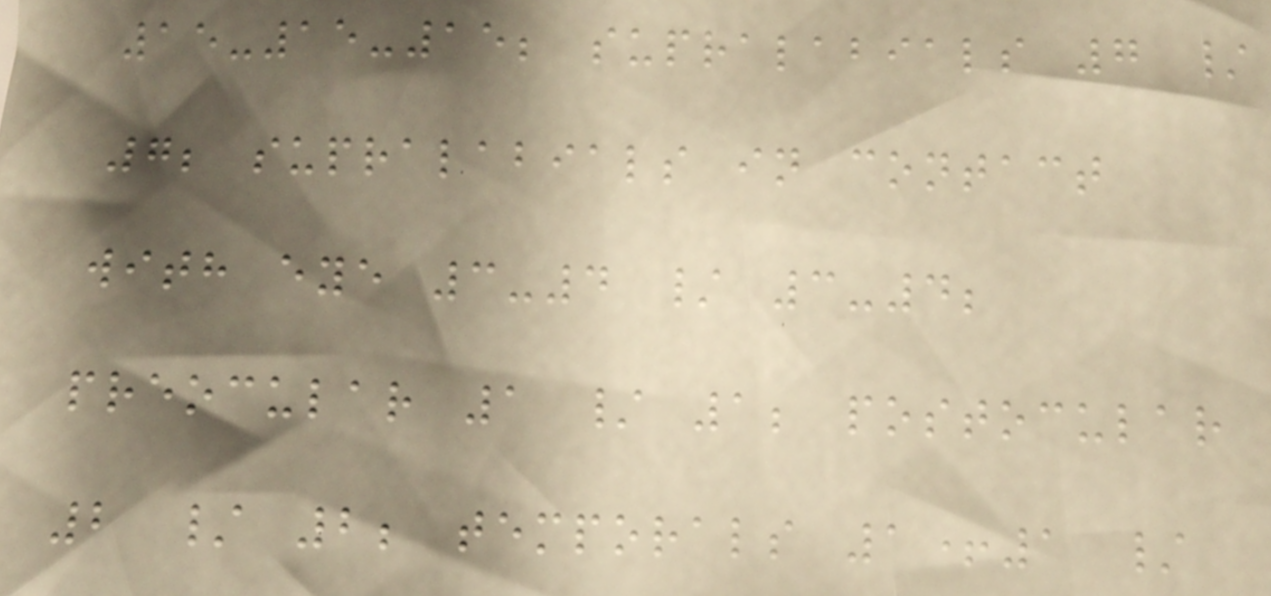15-15-15; supralabials 7 /
7; supralabials in contact
with eye 3-4 / 3-4;
preocular 1 / 1; postocular
2 / 2; temporals 1+1 /
